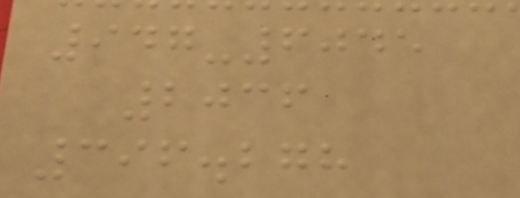947-6045
2036
396.278
